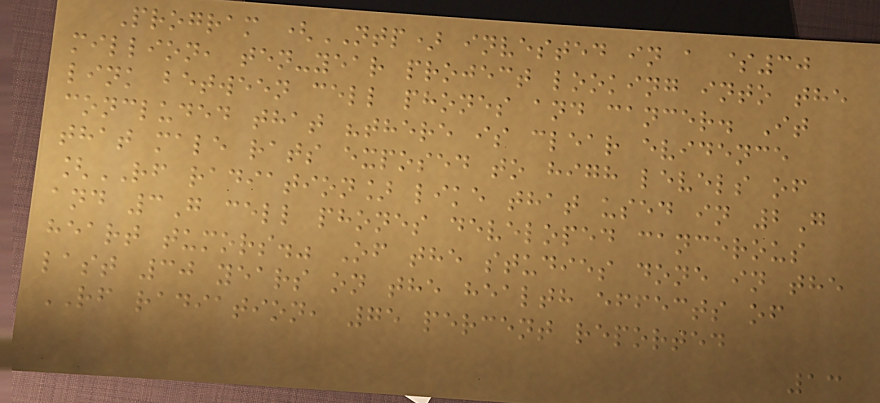Program (NTP) invested in a $30
million, ten-year project looking into the
link between cell phones and cancer. It
concluded that "there is clear evidence
that male rats exposed to high levels of
[RF radiation] like that used in 2G
and 3G cell phones developed cancerous
heart tumors." Of the studies done in the
last 30 years on the health effects of
RF radiation, 75 percent reported
13
